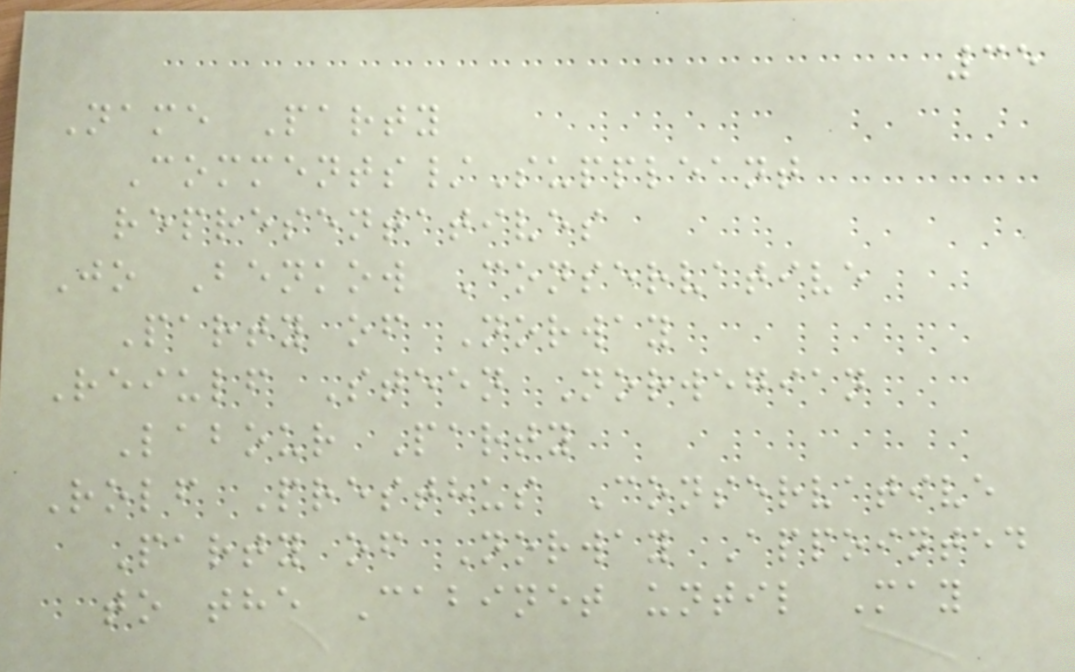35
Name Party
Comments/Suppleant
representatives
Jo Benkow Conservative
Party of Norway
Reiulf Steen Norwegian
Labour Party
Rolf Presthus Conservative
Party of Norway Appointed
to the Cabinet until May
